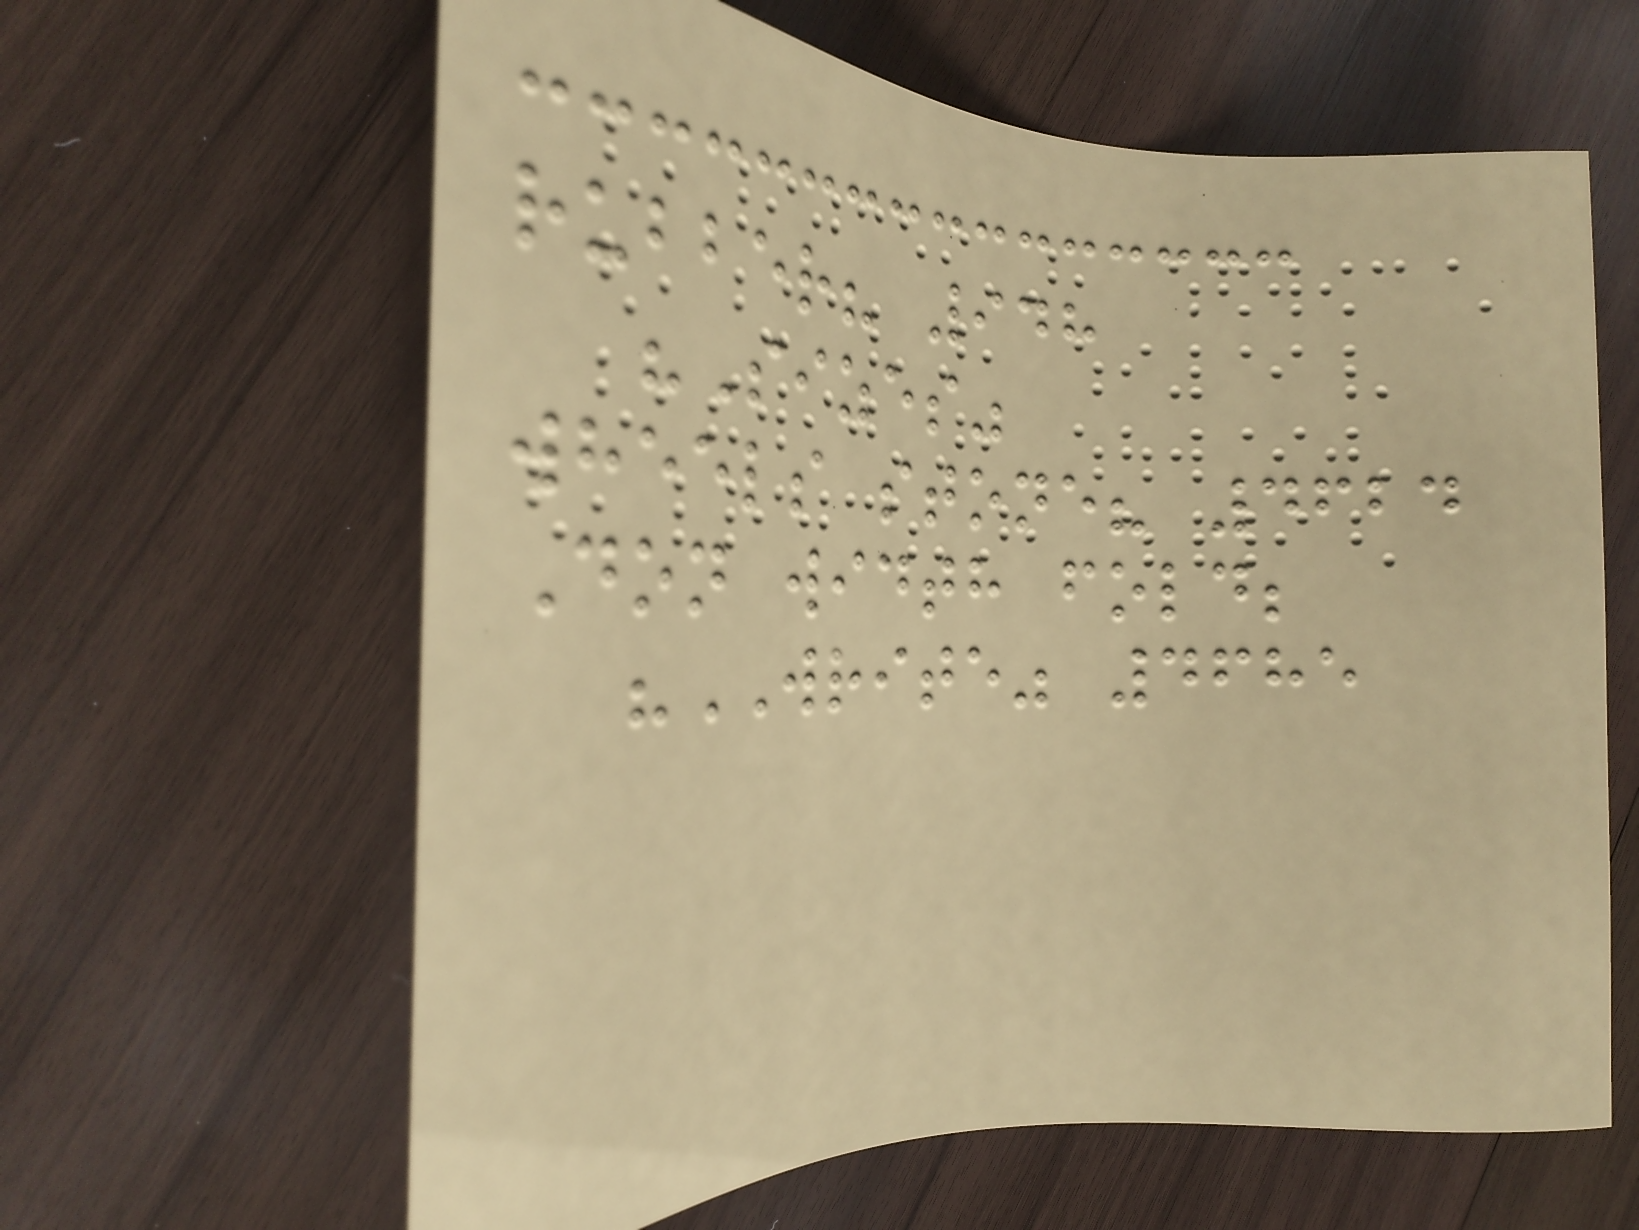rubber? 948
"Sizes"
wheels stone? 4624
Don width fold;
"WRITE" 4685
